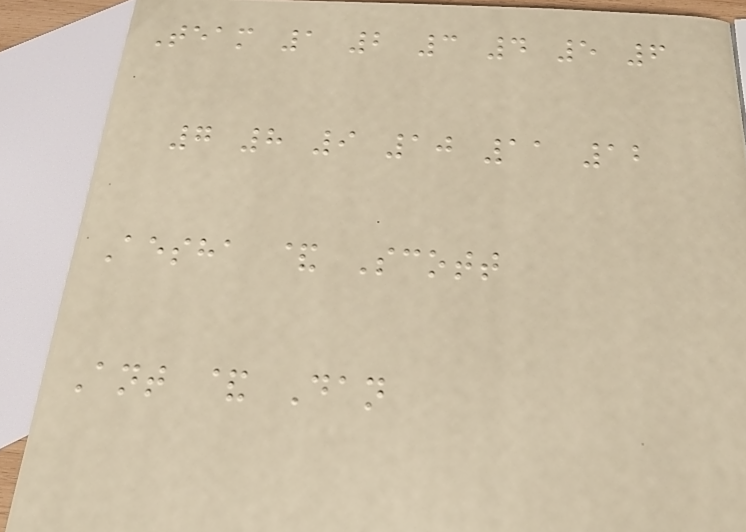Team 1 2 3 4 5 6
7 8 9 10 11 12
Aesha & Scott
Ant & Dan
